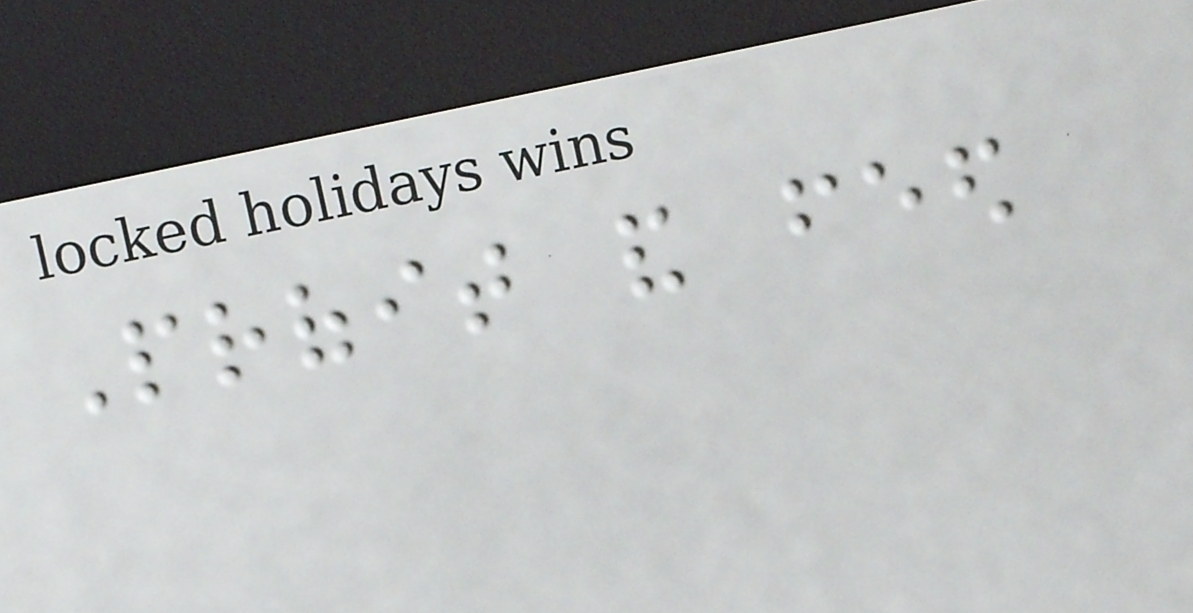Profit and feed
